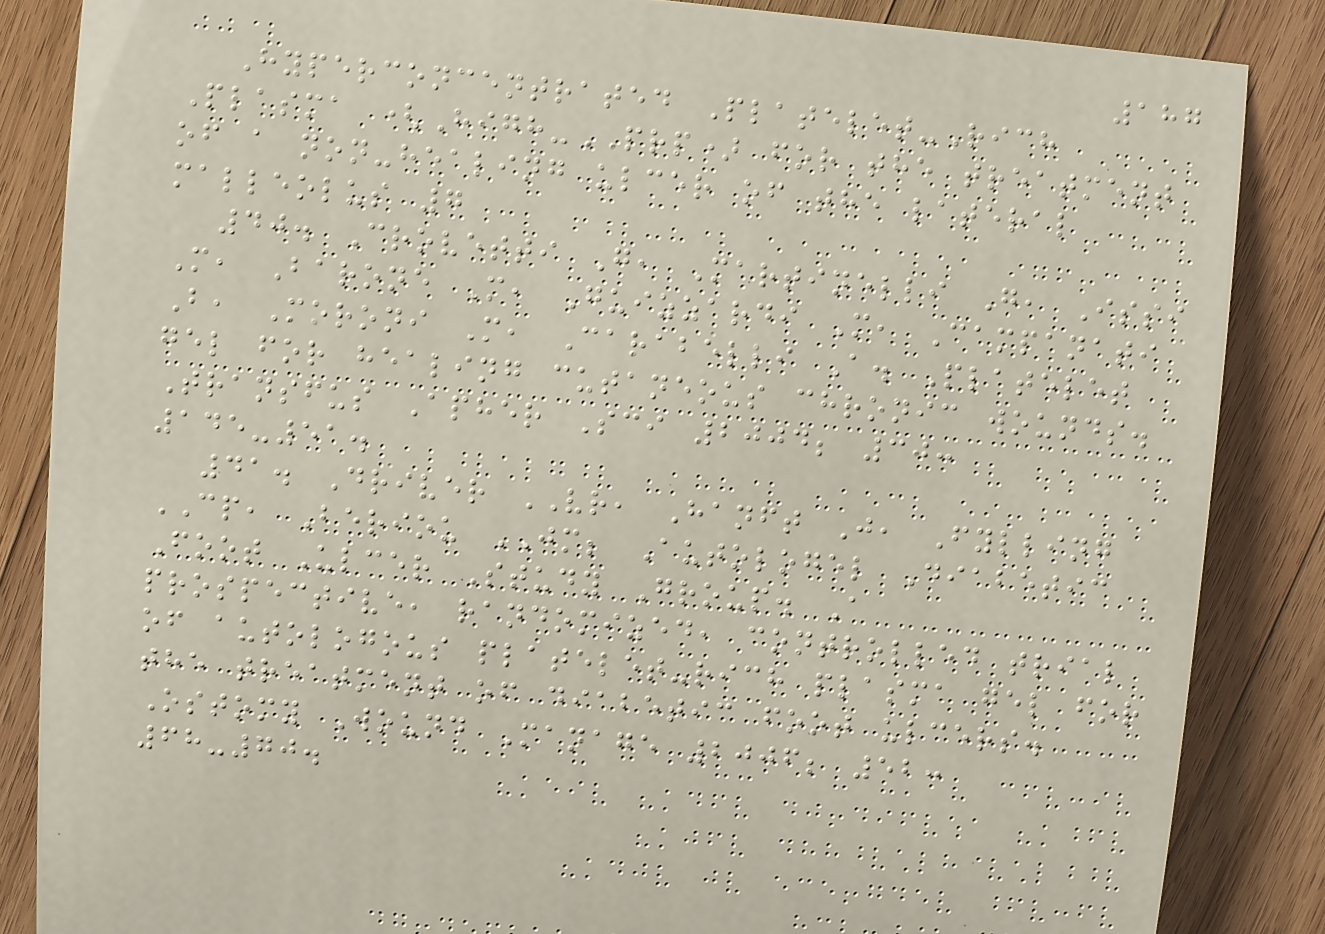187
Hyperconcentrated Platelet-Rich
Plasma (High-PRP) for the treatment
of a non-healing ulcer of the lateral
malleolus 7
40. Crovetti G, Martinelli G, Issi
M, Barone M, Guizzardi M, Campanati
B, Moroni M, Carabelli A. Platelet
gel for healing cutaneous chronic wounds.
Transfus Apher Sci 2004; 30:
145-51.
41. Driver VR, Hanft J, Fylling
CP, Beriou JM; Autologel Diabetic
Foot Ulcer Study Group. A
prospective, randomized, controlled trial
of autologous platelet-rich plasma gel for
the treatment of diabetic foot ulcers.
Ostomy Wound Manage 2006; 52:
68-70.
